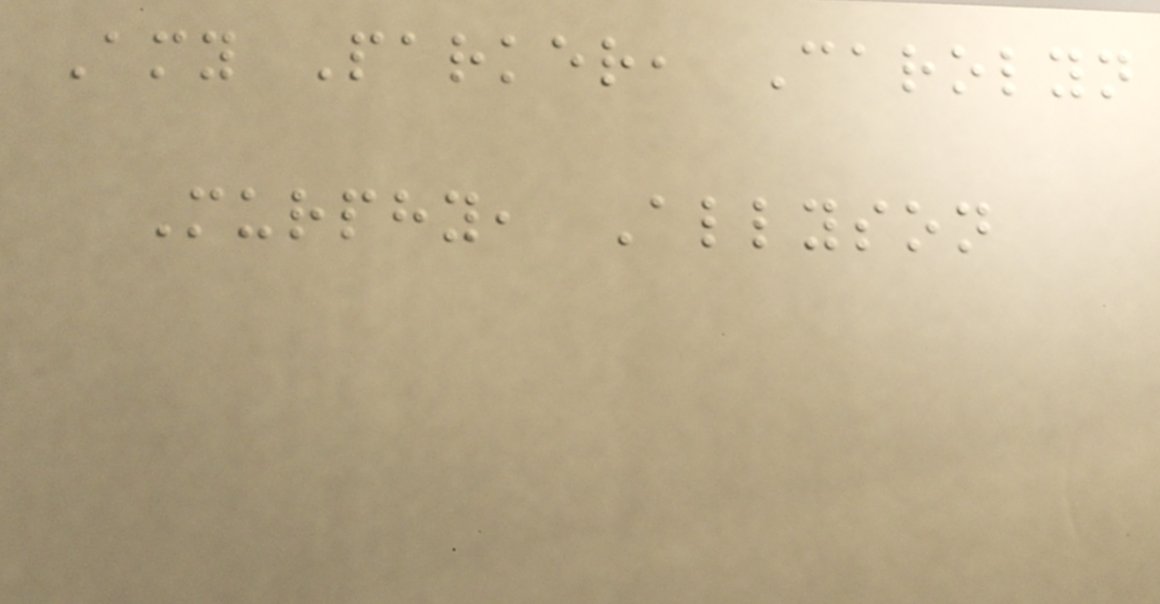Amy Parker, Carolyn
Murphy, Allyson
